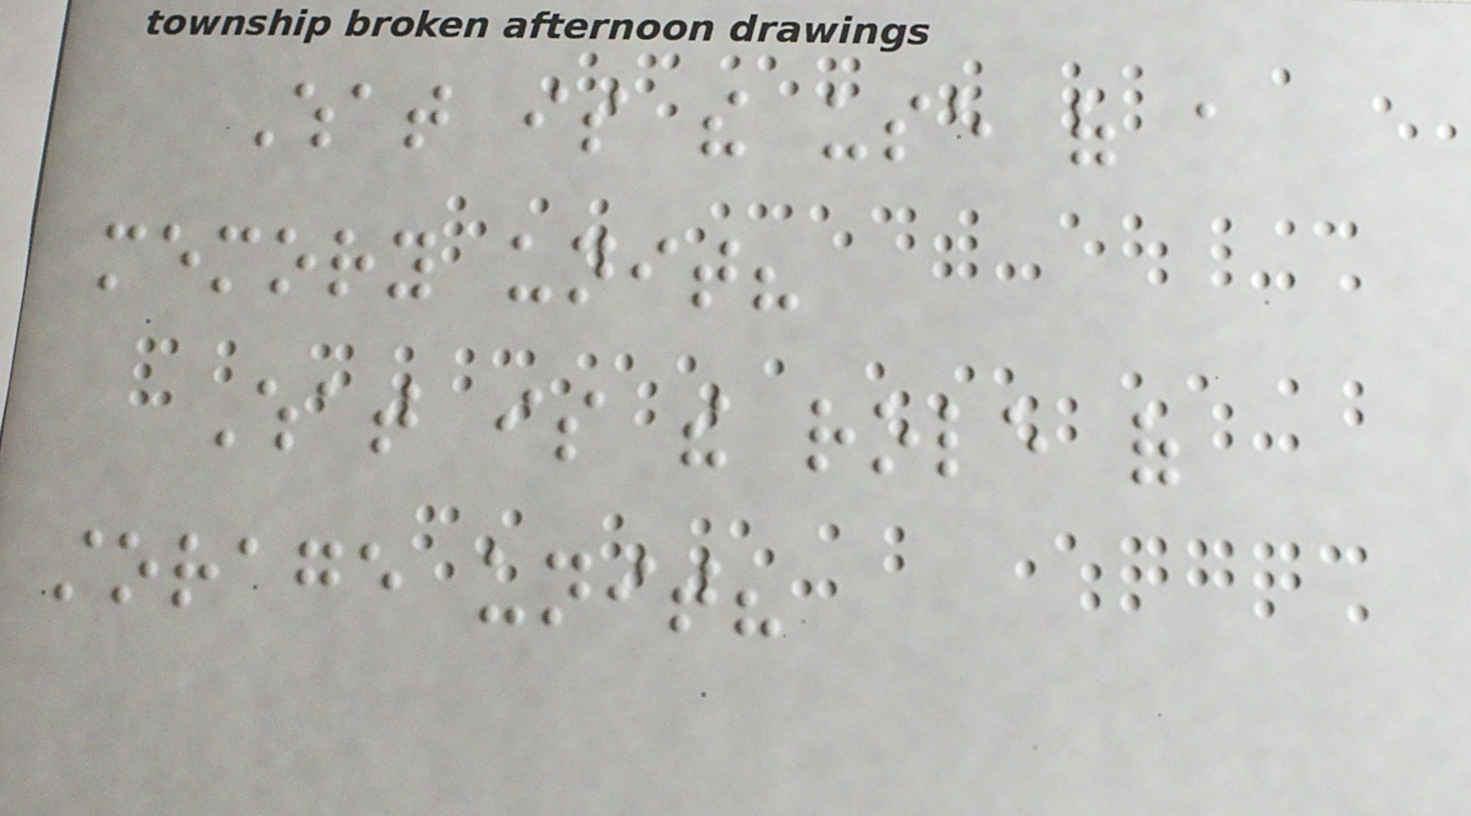What is the use of a
memory unit?
What is the role of
storage unit?
